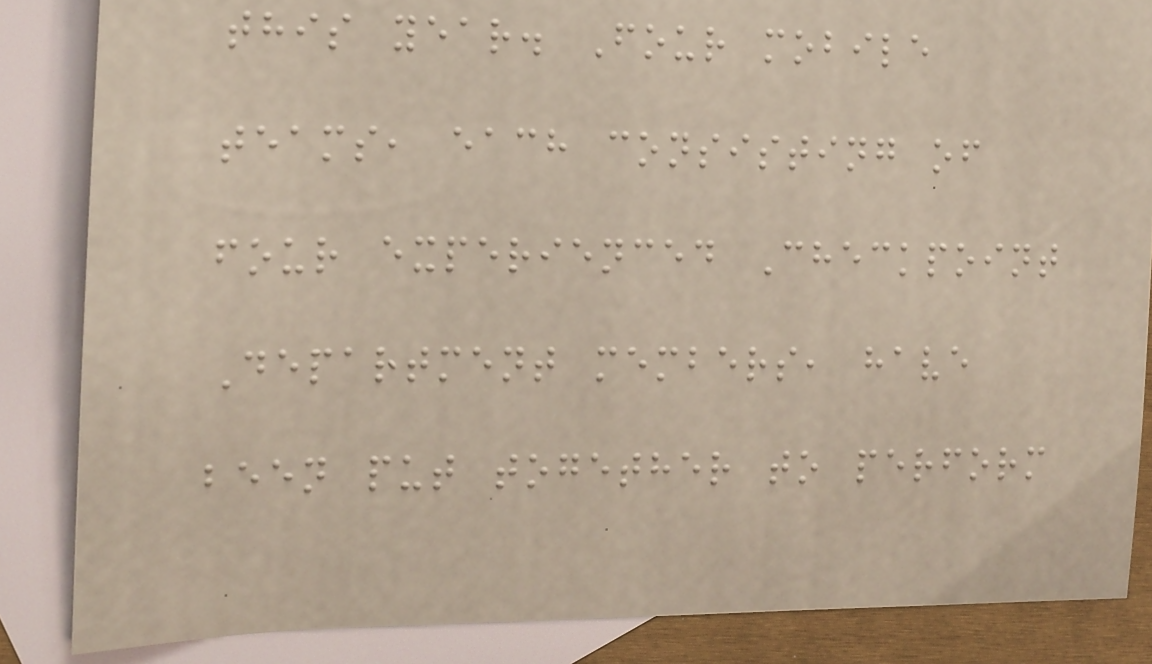this year. Four mobile
teams, each consisting of
four experienced Checkpoint
Department members, have
been put together to perform
